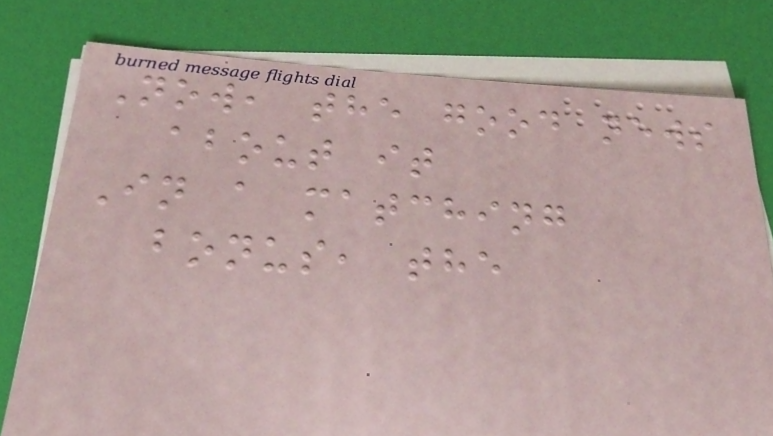Now, the good news
about it
In a matching
bonus, the
